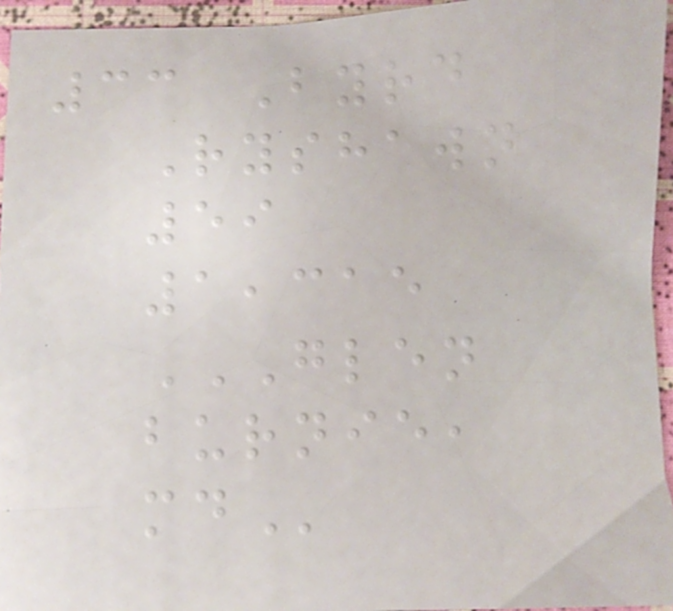33 Byrd
Ryshawn
59
1,315
GLEN
BURNIE,
MD
